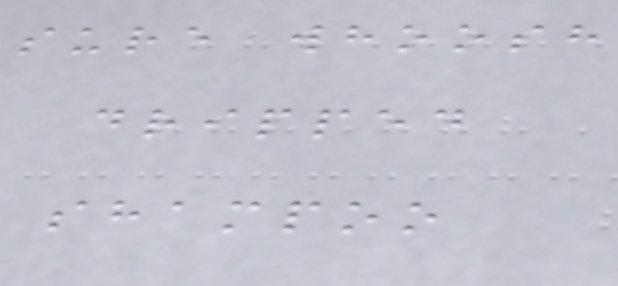sure whoosh
dripped
shampoo
